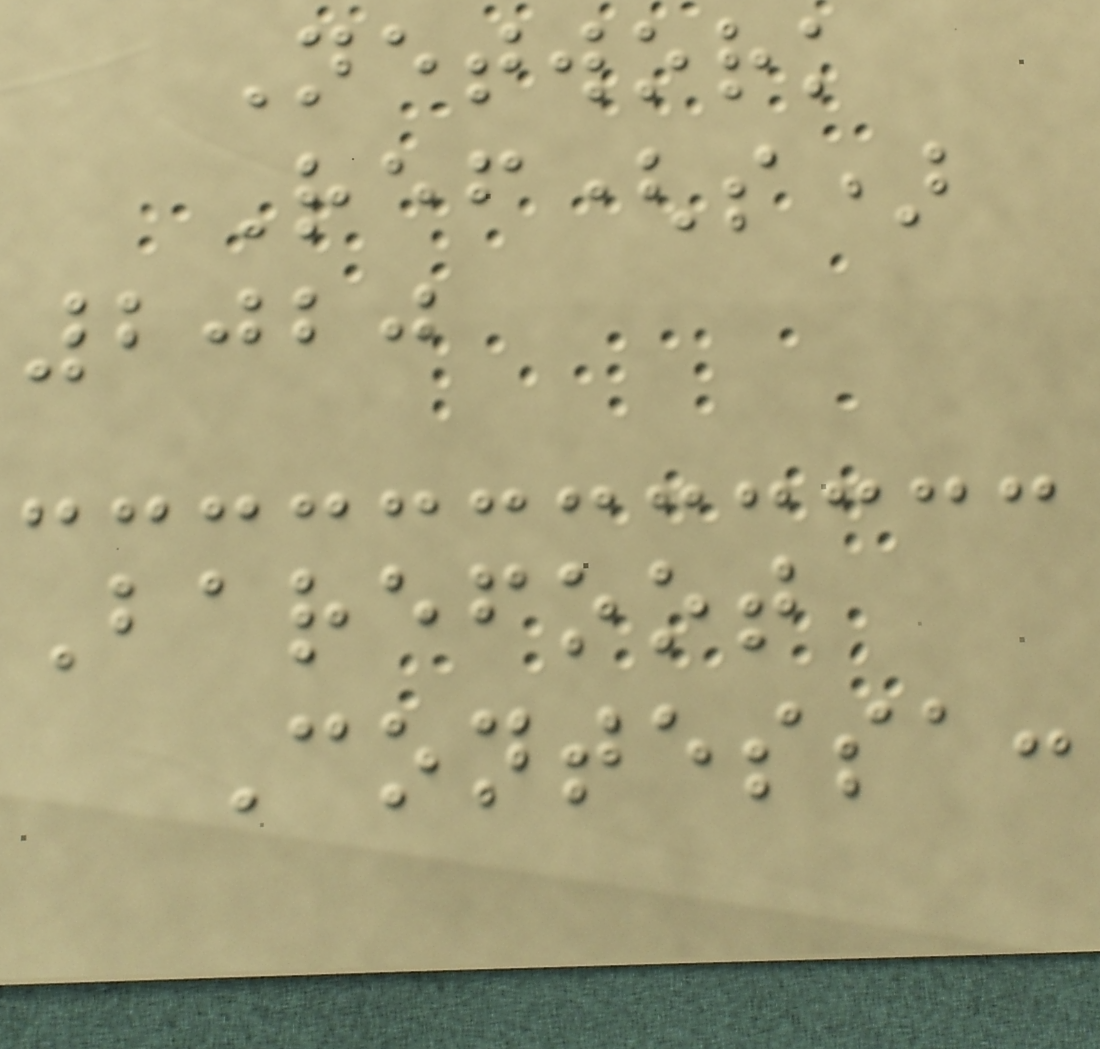Network
Ref(s)
2020
Barefoot
Contessa:
